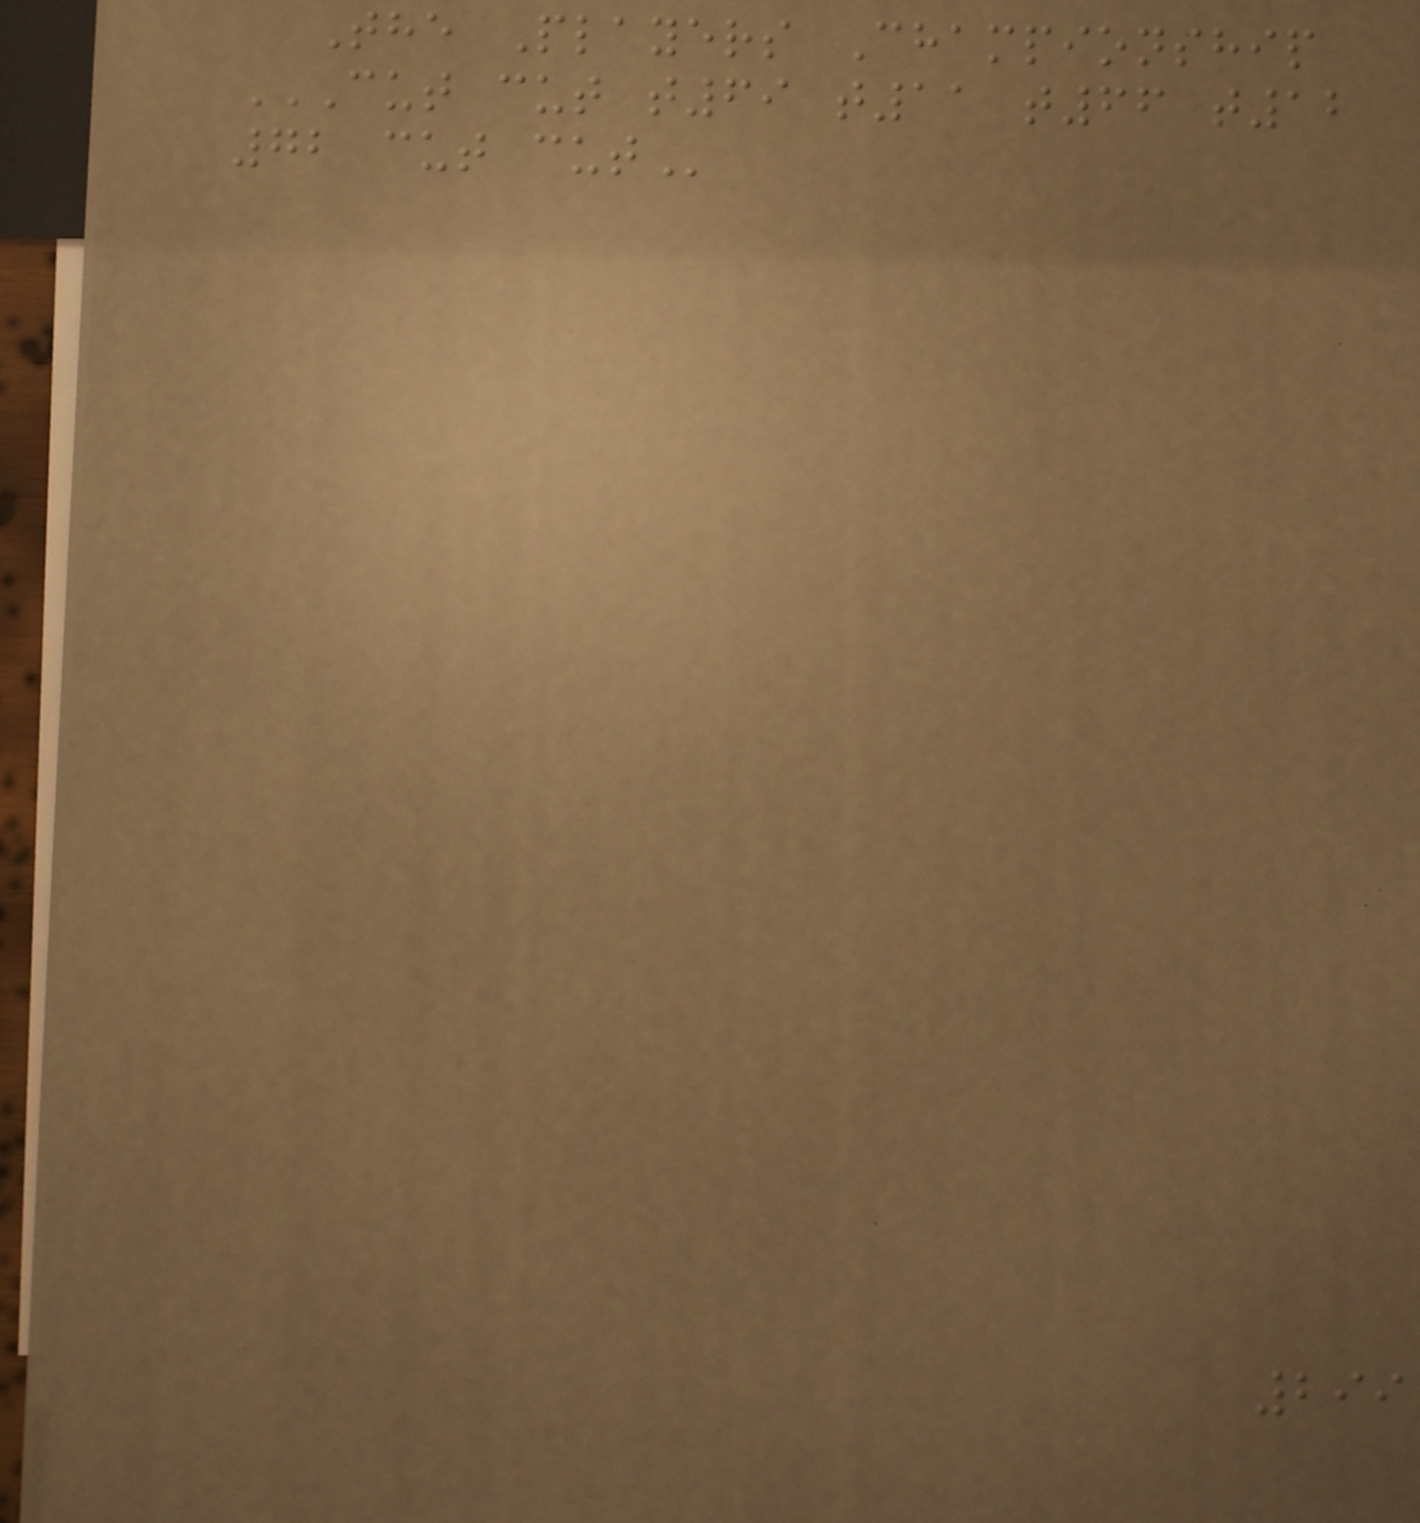The Players Championship
CUT CUT T69 T11 T66 T12
72 CUT CUT
299
